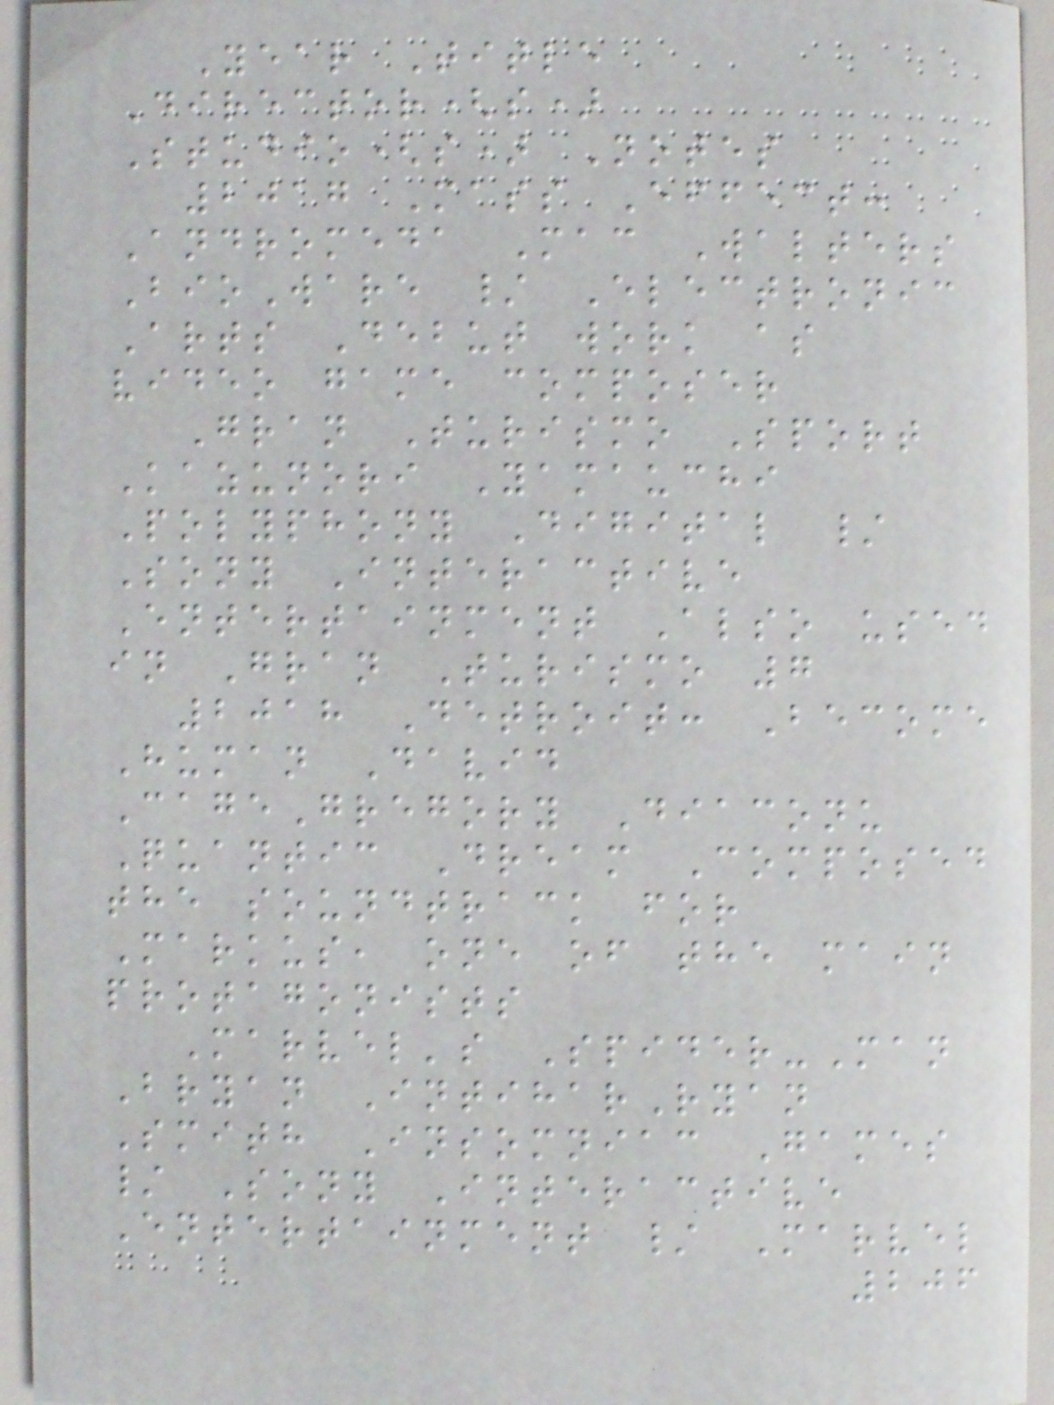Year Title
Director(s)
Studio(s) Notes
2017 Mass Effect:
Andromeda Mac Walters
BioWare / Electronic
Arts Debut work as
video game composer
Gran Turismo Sport
Kazunori Yamauchi
Polyphony Digital /
Sony Interactive
Entertainment Also used
in Gran Turismo 7
2018 Detroit: Become
Human David
CageGregory Diaconu
Quantic Dream Composed
the soundtrack for
Markus, one of the main
protagonists
Marvel's Spider-Man
Bryan IntiharRyan
Smith Insomniac Games
/ Sony Interactive
Entertainment / Marvel
206
